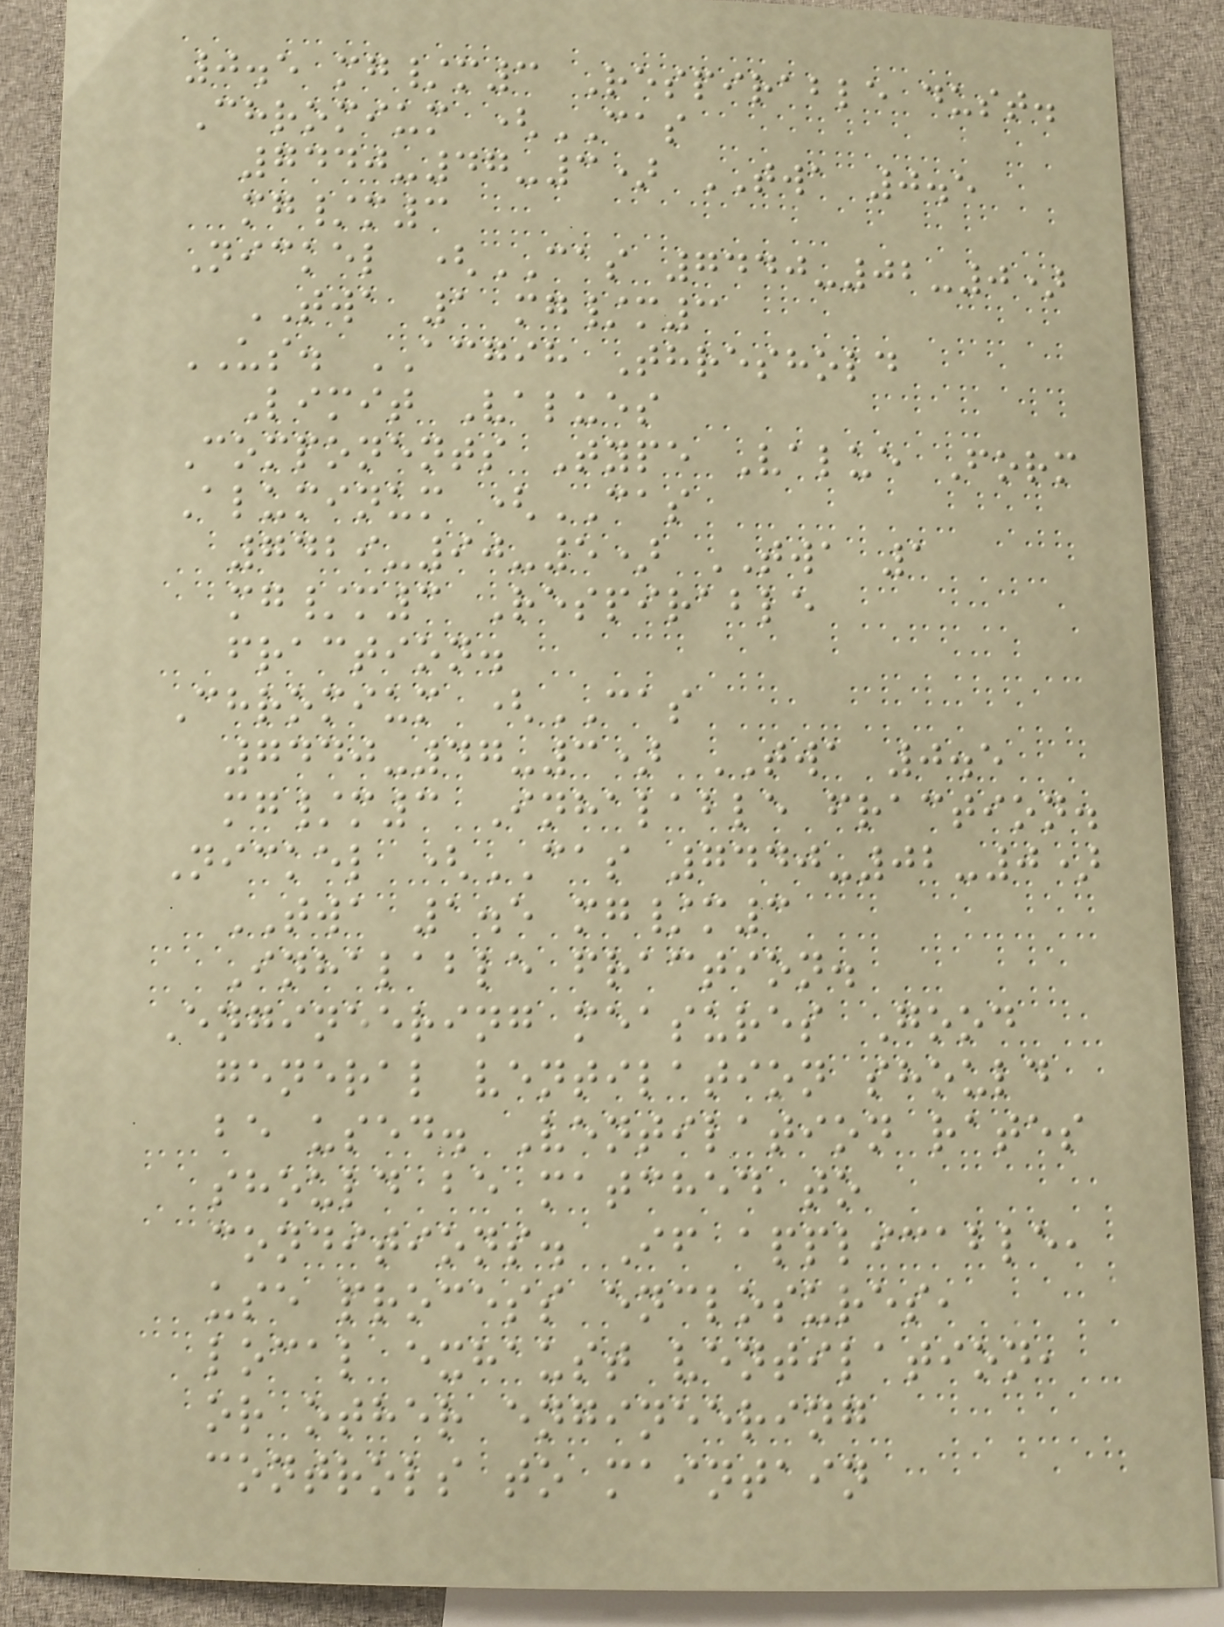0.5 mg/m3 Respirable dust.
Chromium (CAS
7440-47-3) TWA 0.5
mg/m3
Nickel (CAS 7440-02-0)
TWA 1 mg/m3
US. ACGIH Threshold
Limit Values
Components Type Value Form
Aluminum (CAS
7429-90-5) TWA 1
mg/m3 Respirable
fraction.
Chromium (CAS
7440-47-3) TWA 0.5
mg/m3 Inhalable fraction.
Nickel (CAS 7440-02-0)
TWA 1.5 mg/m3
Inhalable fraction.
Engineering measures Good
general ventilation should
be used. Ventilation rates
should be matched to
conditions. If applicable,
use process enclosures,
local exhaust ventilation,
or other engineering
controls to maintain
